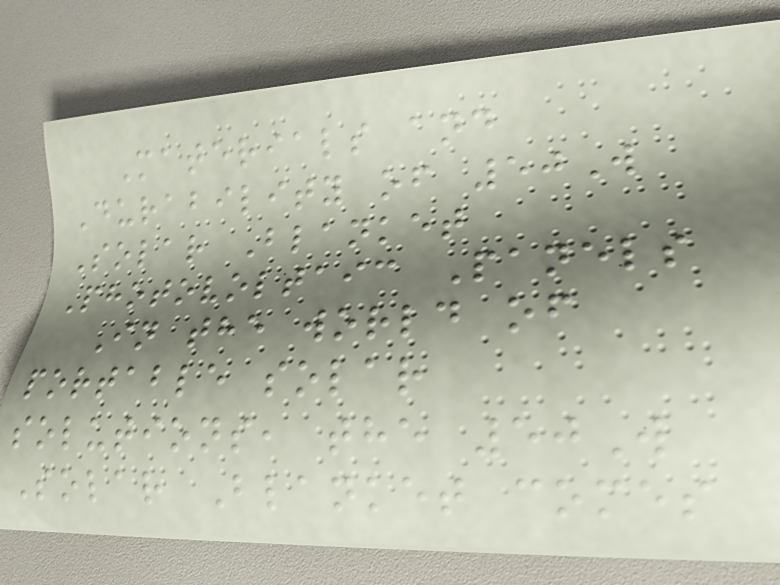Materials and
Durability of 50W
Solar Blanket
Photovoltaic Panels
In the world of
portable solar
solutions, the 50W
Solar Blanket comes
